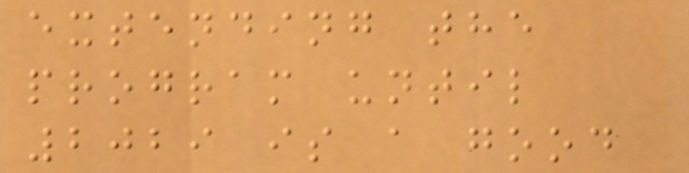extending the
program until
2029 is a good
